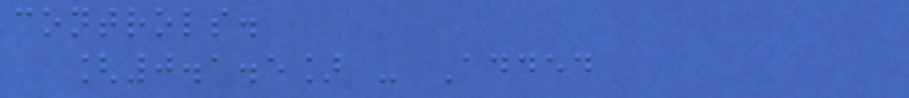controls.
[0.1.5] - Added
